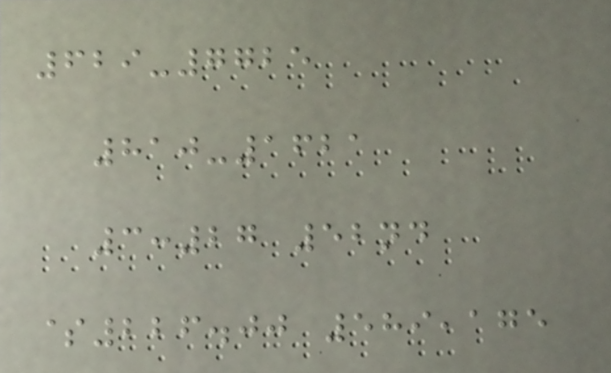629-7725
810-1621
3:27 52nd
$226.00 589,175
